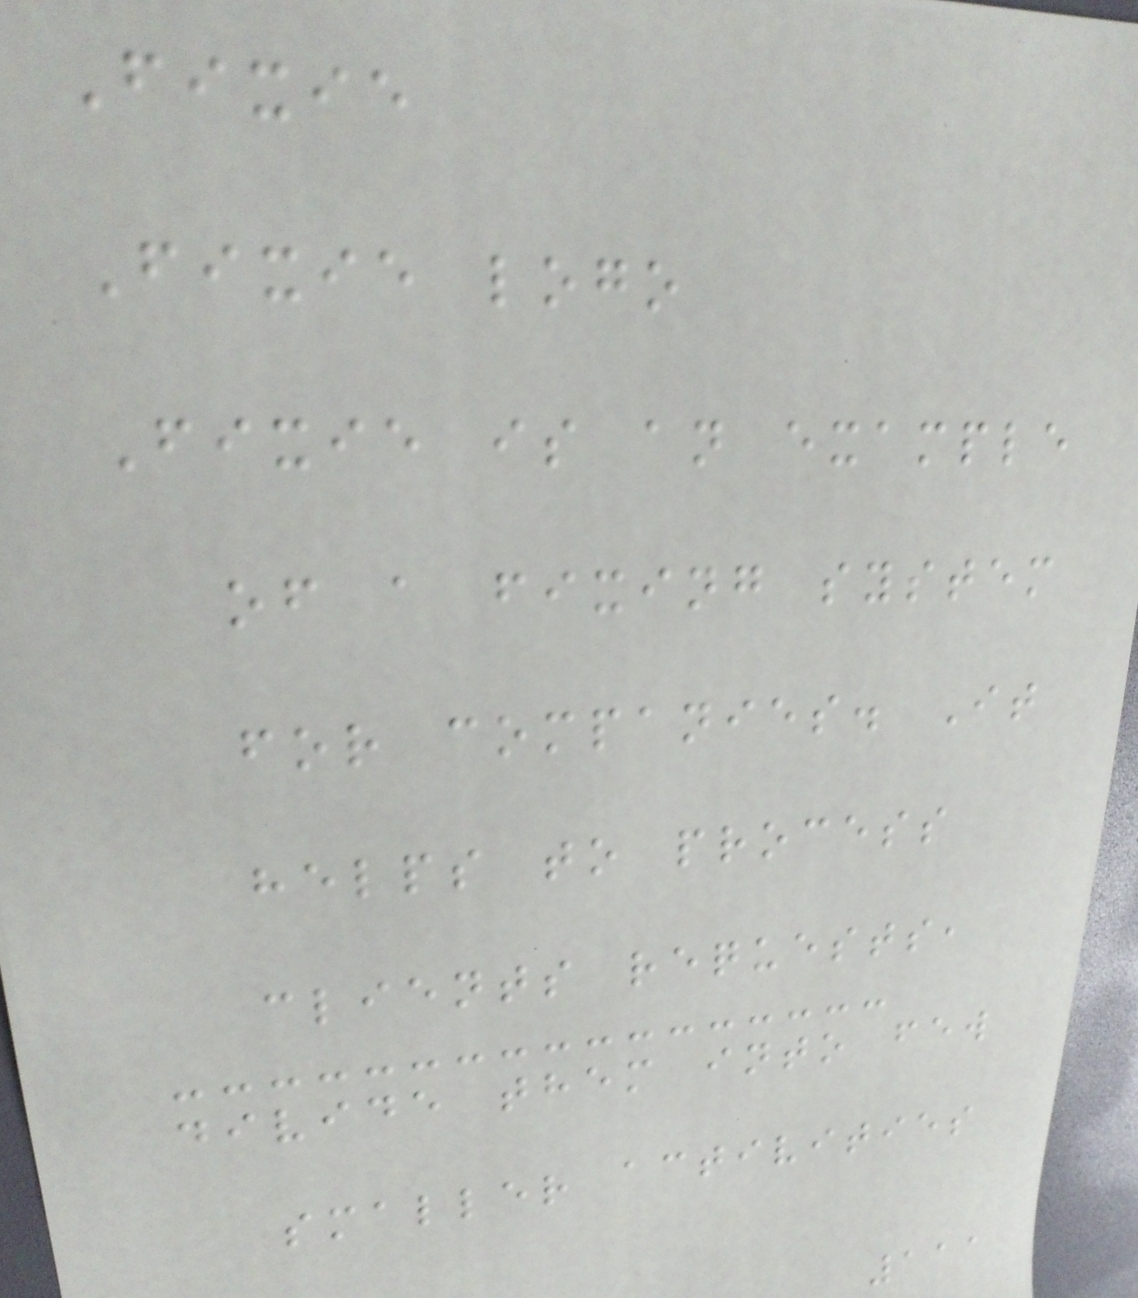Fixie
Fixie logo
Fixie is an example
of a fixing system
for companies. It
helps to process
clients requests,
divide them into few
smaller activities
111
